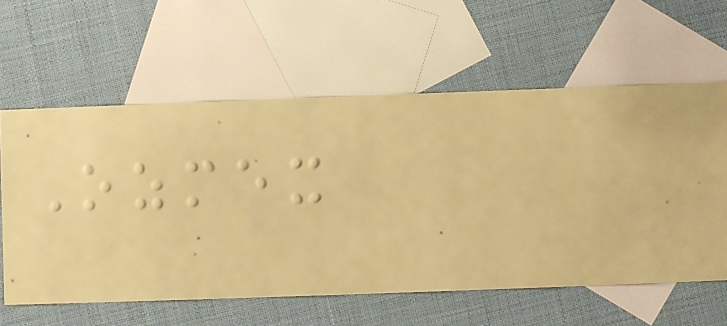Ozmex
